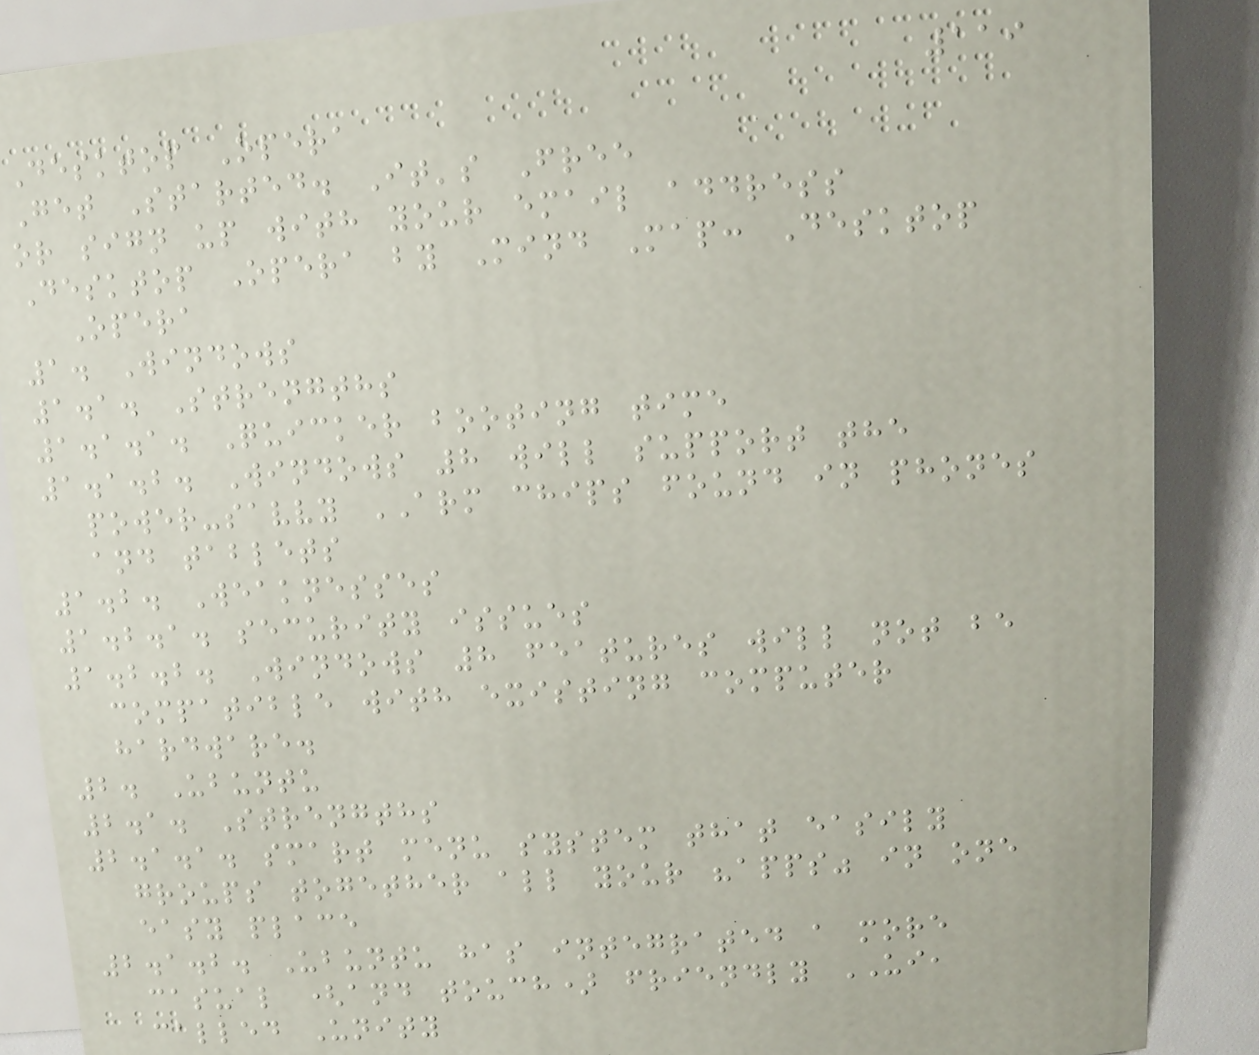119
Desktop Opera
Get Started. It's Free
or sign up with your email address
Desktop Opera by Mind Map: Desktop
Opera
1. Windows
1.1. Strengths
1.1.1. Quicker booting time
1.1.2. Windows 8 will support the
power-savvy ARM chips found in phones
and tablets
1.2. Weaknesses
1.2.1. security issues
1.2.2. Windows 8 features will not be
compatible with existing computer
hardware.
2. Ubuntu
2.1. Strengths
2.1.1. smart menu system that easily
groups together all your "apps" in one
easy place
2.1.2. Ubuntu has integrated a more
casual (and touch) friendly UI,
called Unity
